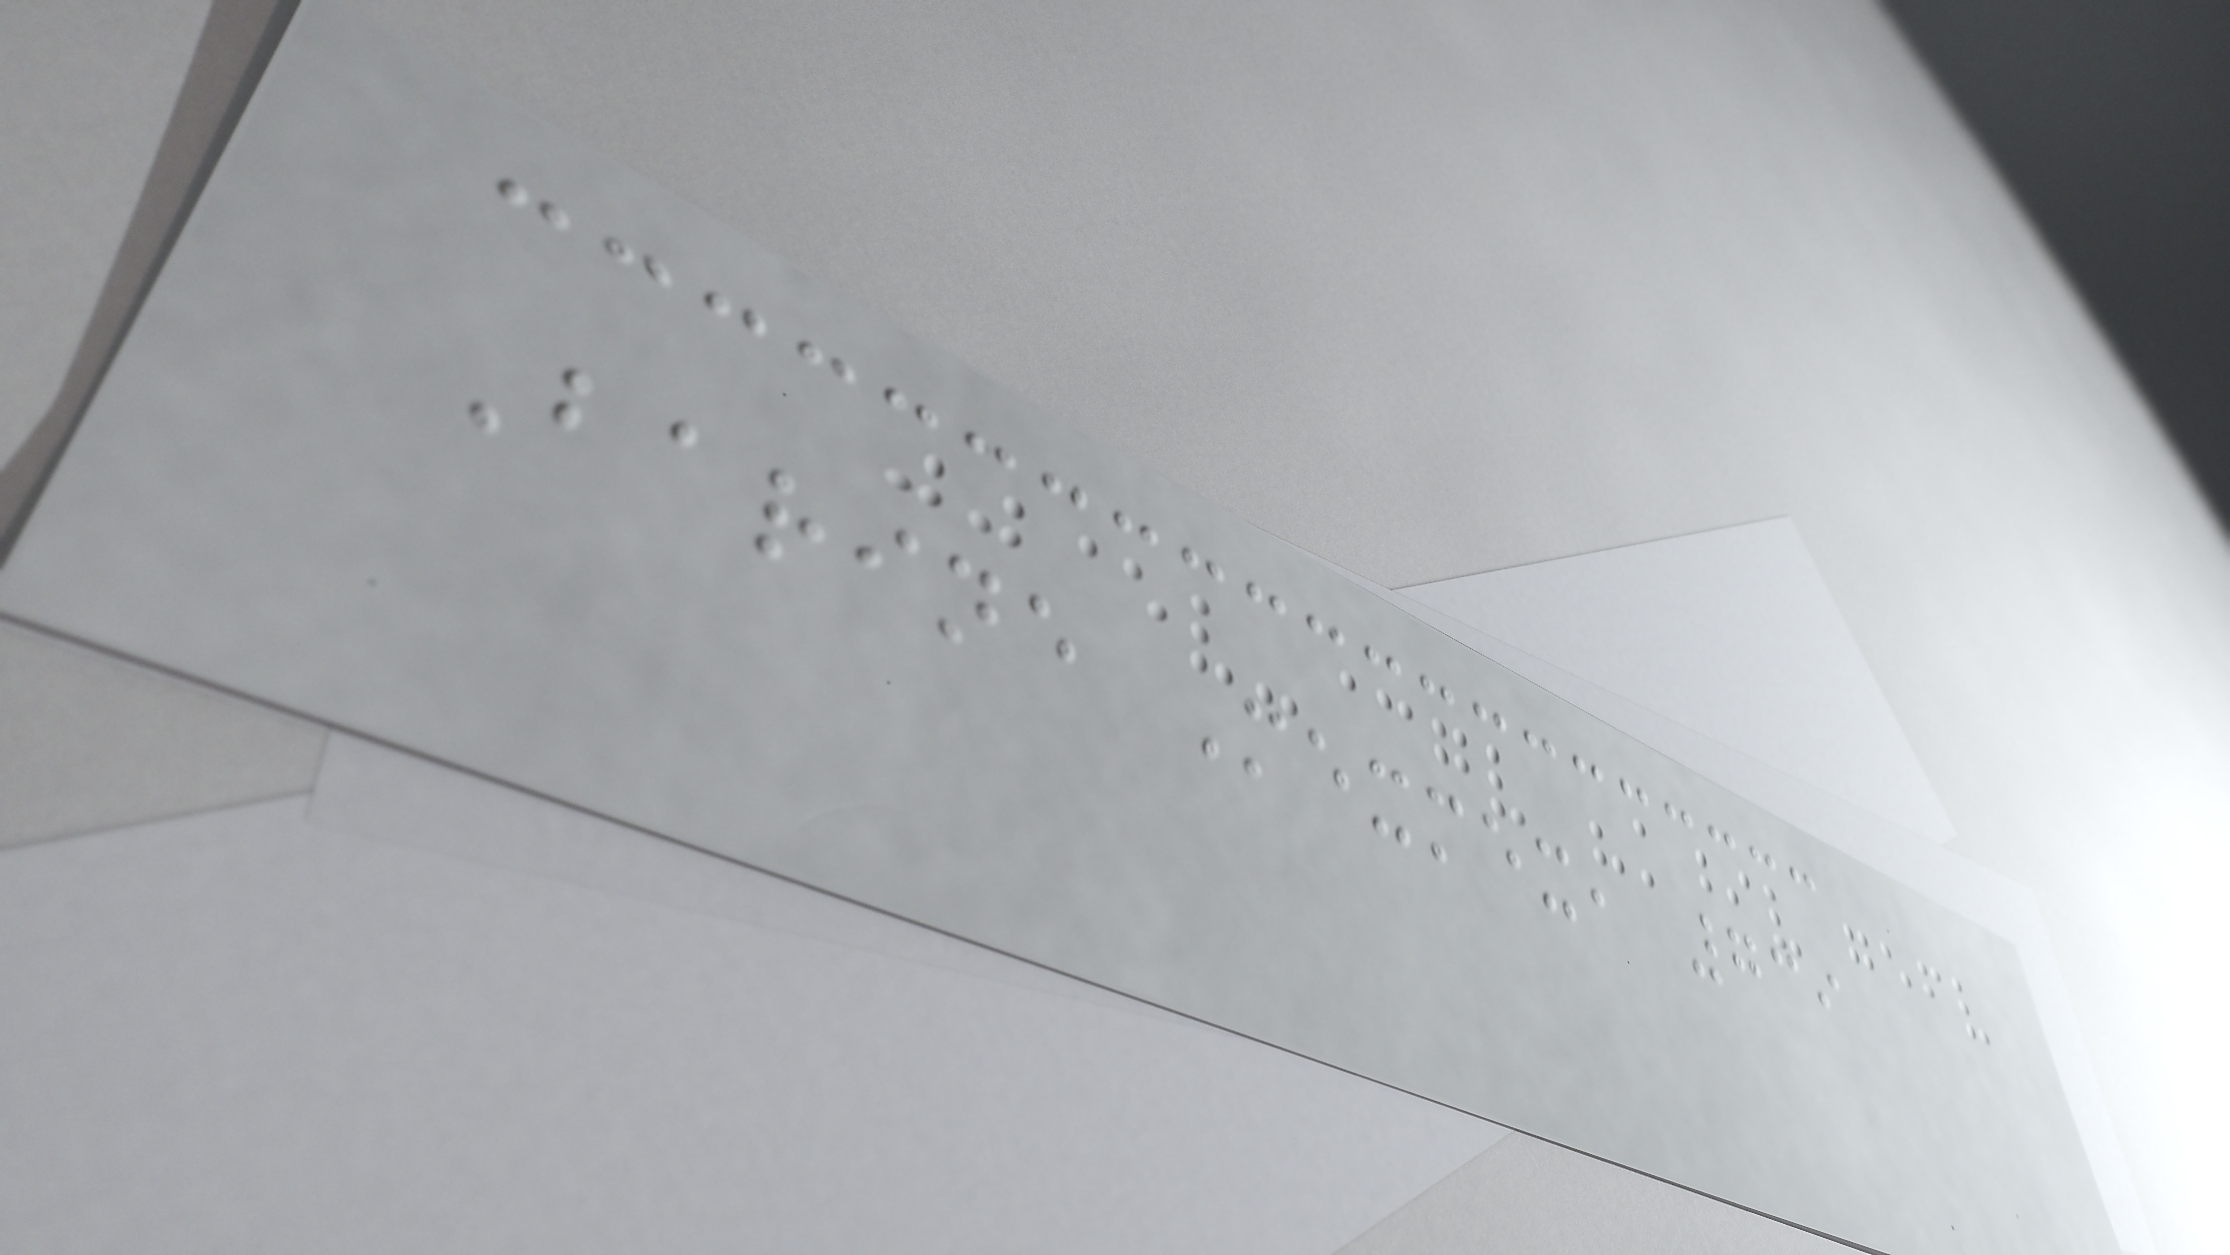Barine Mexmex, 739
